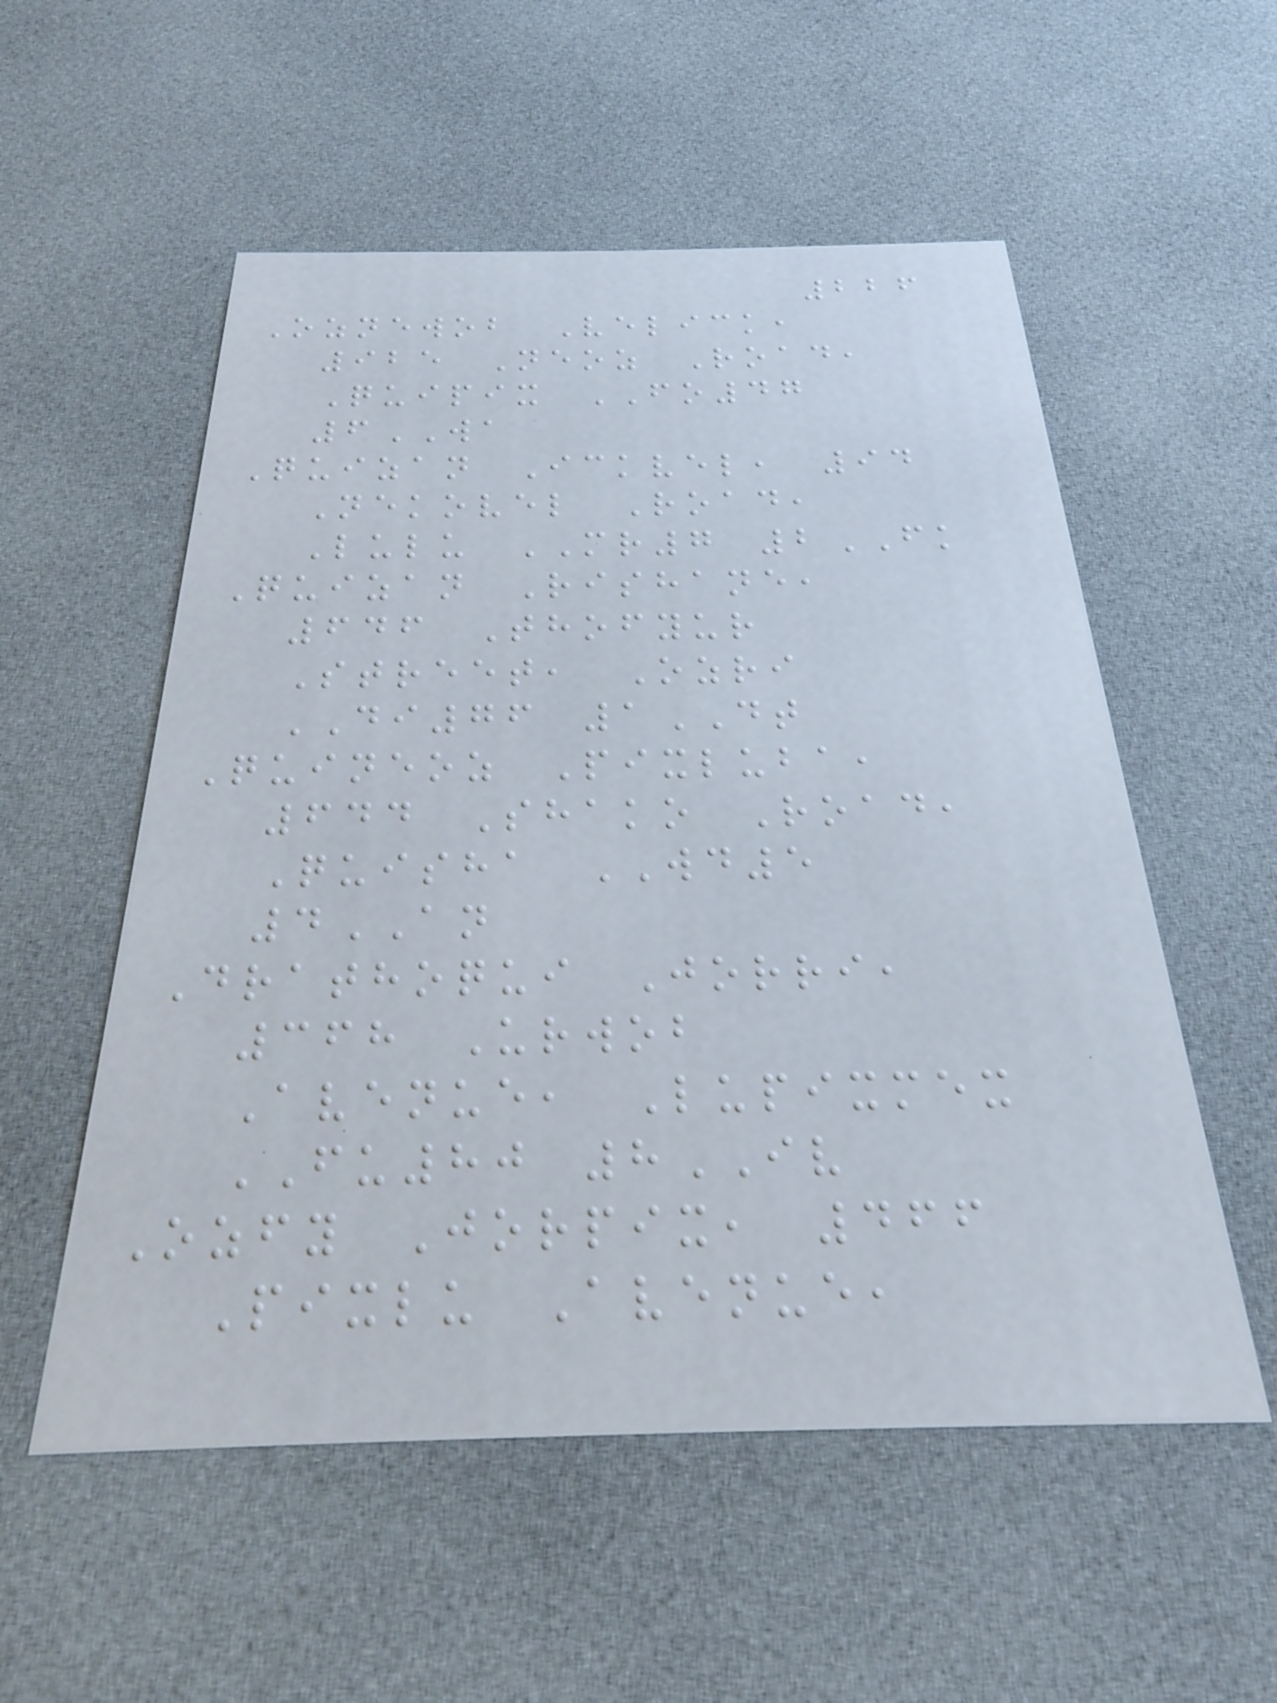226
Oznewob Velick,
925 Neoz Road,
Quipix FO47
6WA
Quizan Ickvel, 94
Nekovel Road,
Lulu MR7 2FK
Quizan Rishane,
646 Thofyur
Street, Ozri
DI76 1DT
Quineoz Pixluba,
644 Shako Road,
Quisha WD5
4AN
Drathoqui Jorri,
368 Urwob
Avenue, Lupixmex
FU80 8IV
Ozfy Jorpix, 466
Pixlu Avenue,
